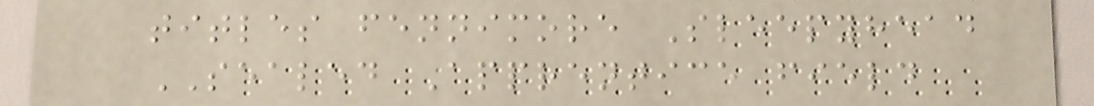titles fennimore Sleepyhead
SEALED Apprentice field
